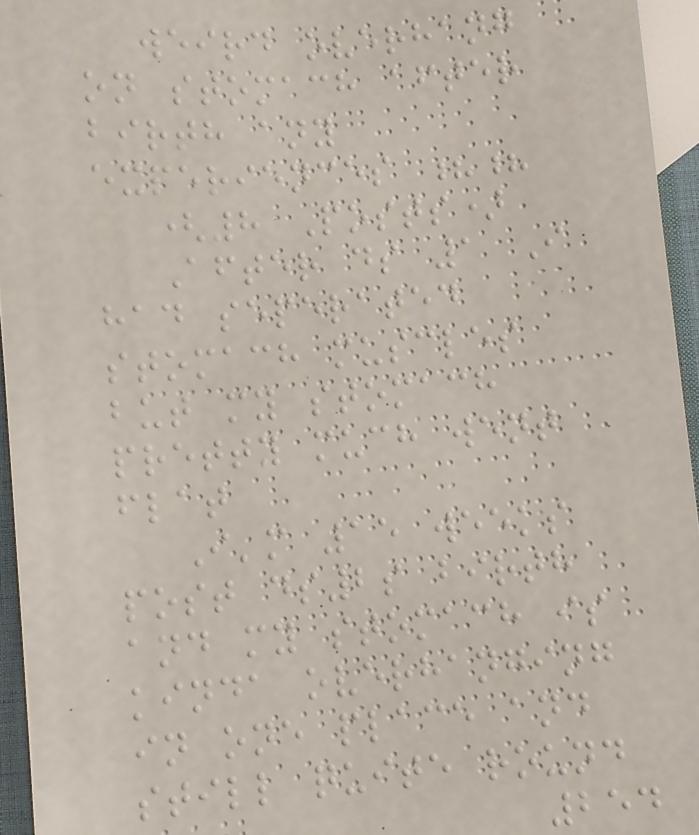weird overhang
on stomach after
birth any
experiences ??
(8 Posts)
After ds 1 I
had seperated
stomach muscles
but my stomach
pretty much went
flat
I'm 15 weeks
post ds2s birth
and my stomach is
kinda overhanging
in one place and
still quite round
254
